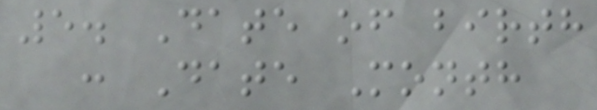5. Date of birth
: Date Month
